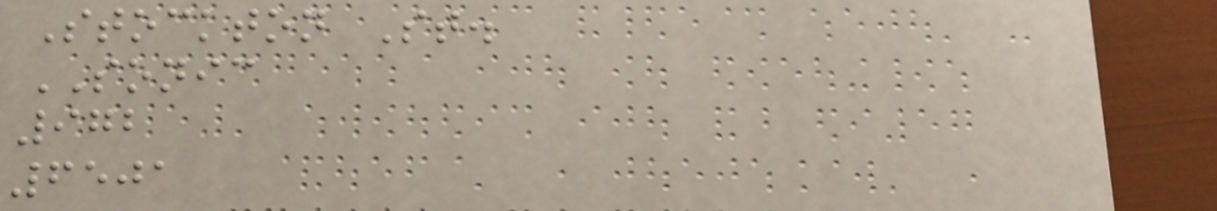Stockton St.
SONIC
972
6501
